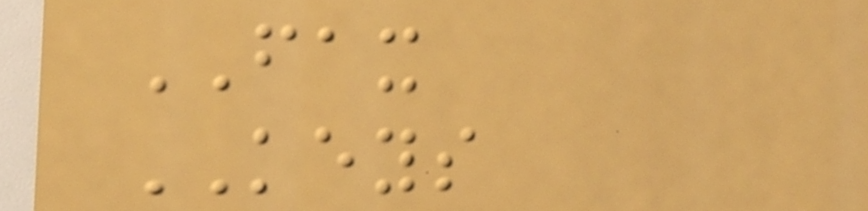FAX
KEYS
